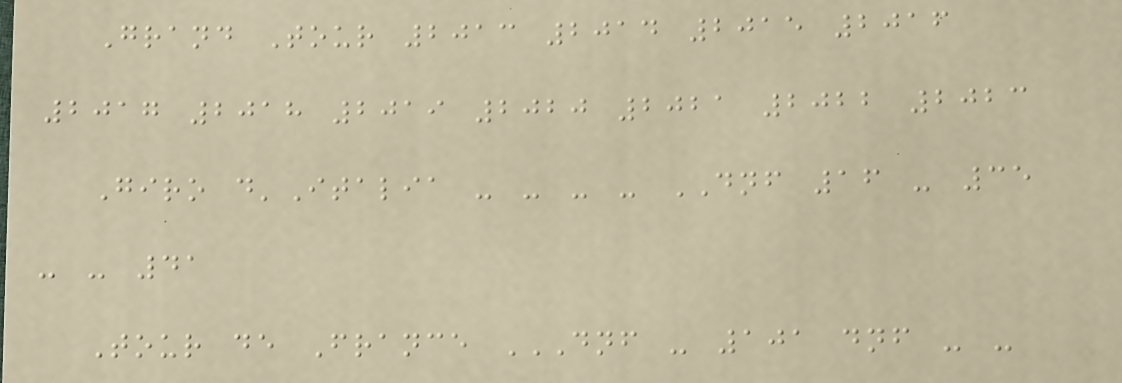Grand Tour 2013 2014 2015 2016
2017 2018 2019 2020 2021 2022 2023
Giro d'Italia - - - - DNF 16 - 35
- - 41
Tour de France DNF - 101 DNF - -
